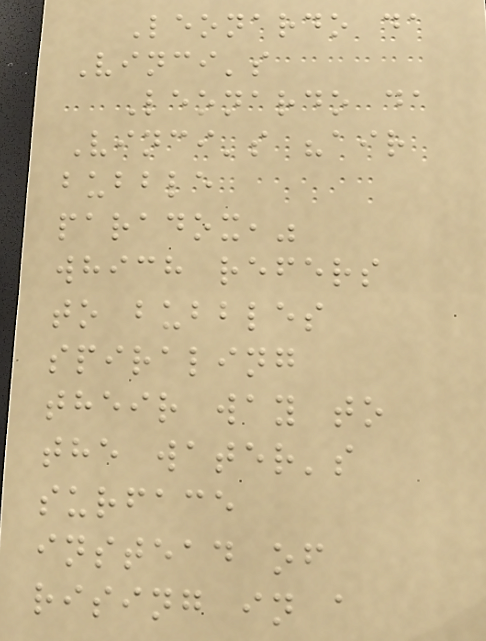Leonardo da
Vinci's
Leonardo da
Vinci's "air
bubble
paradox,"
which refers
to bubbles
spiraling
their way to
the water's
surface
instead of
rising in a
